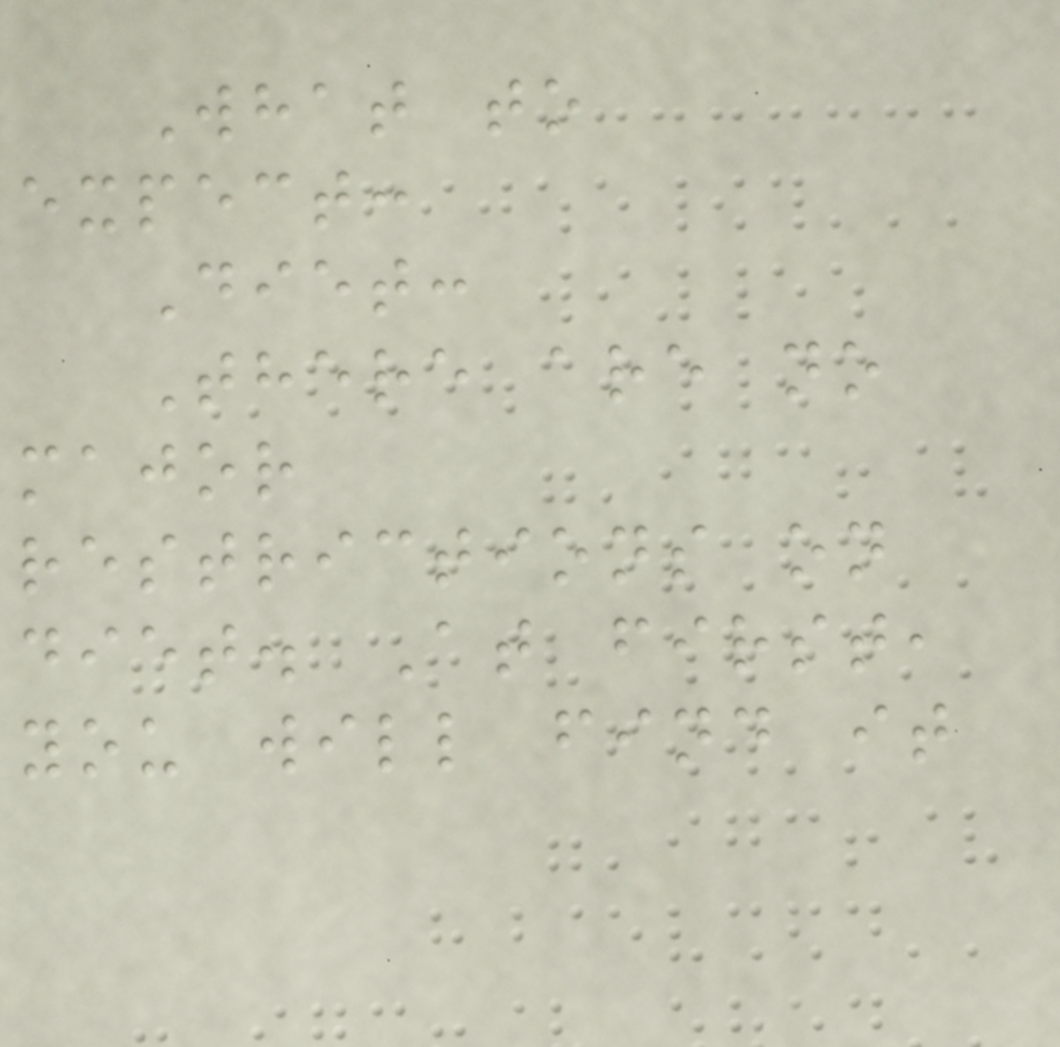What to
expect:
Diet:
There are no
major
restrictions on
diet. At first,
you will find it
